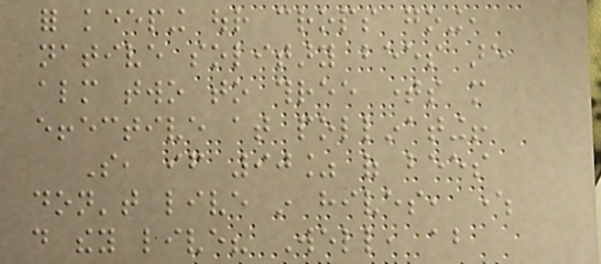for keeping our crops going,
native solitary bees are
almost two to three times more
effective at pollinating!
So, if 90% of bees
don't live in hives, where
do they live? Well, about
